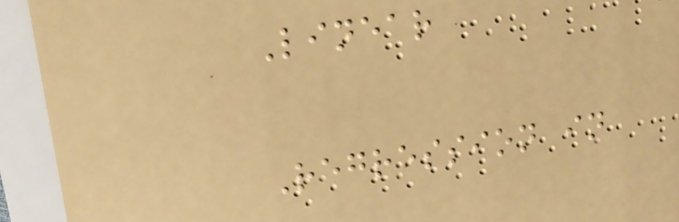Linear
Regression in
